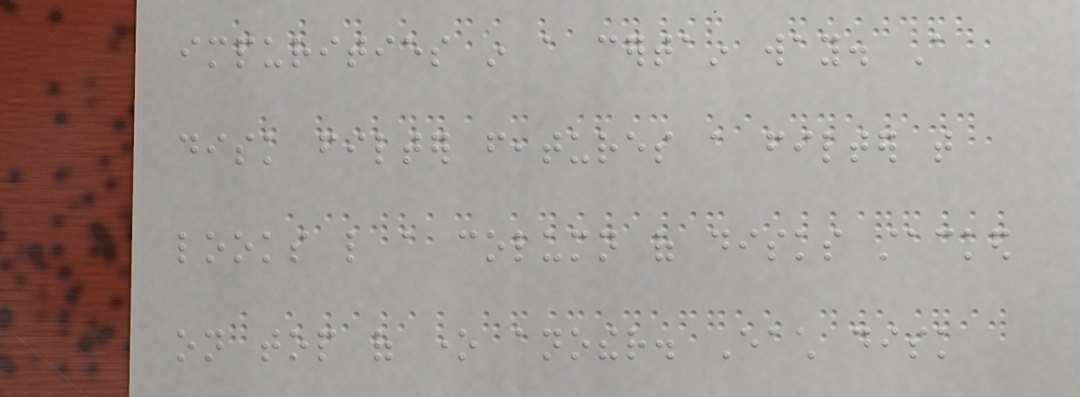impurities in a certain way. A
disk filter features a filter that
looks like a column of disks stacked
on top of one another. Each disk
